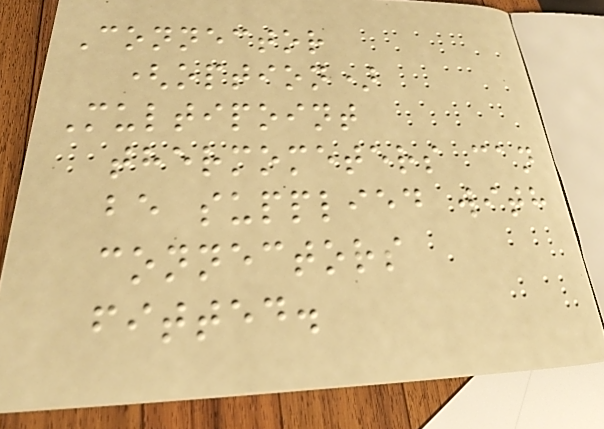Connector
(option)
Multipoint
thermometers can
be supplied with
connectors
fitted.
